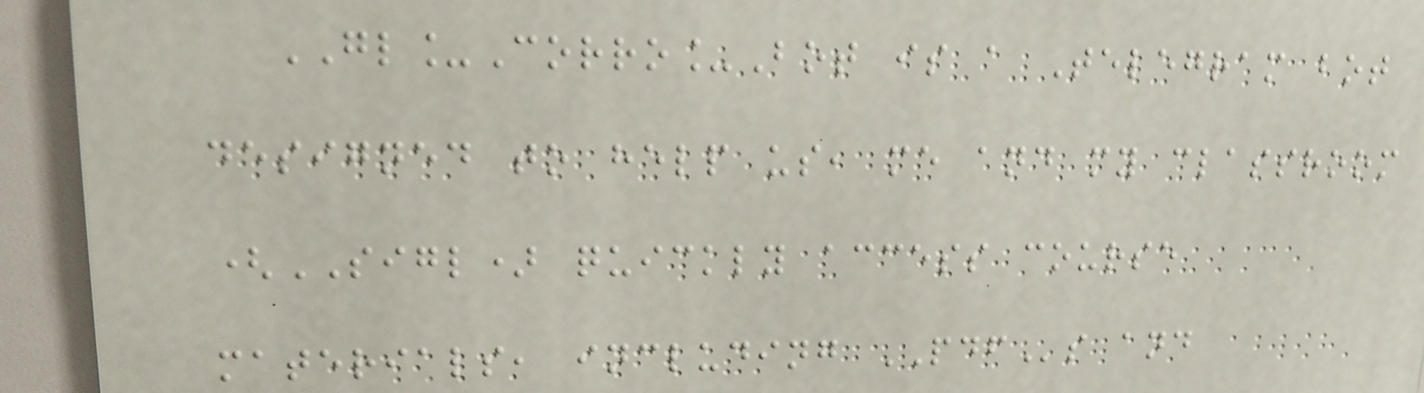GL_Corro_Bot is a Telegram bot
designed to help us, me and my classroom
(SIGL) quickly access course
materials, including PDFs and
